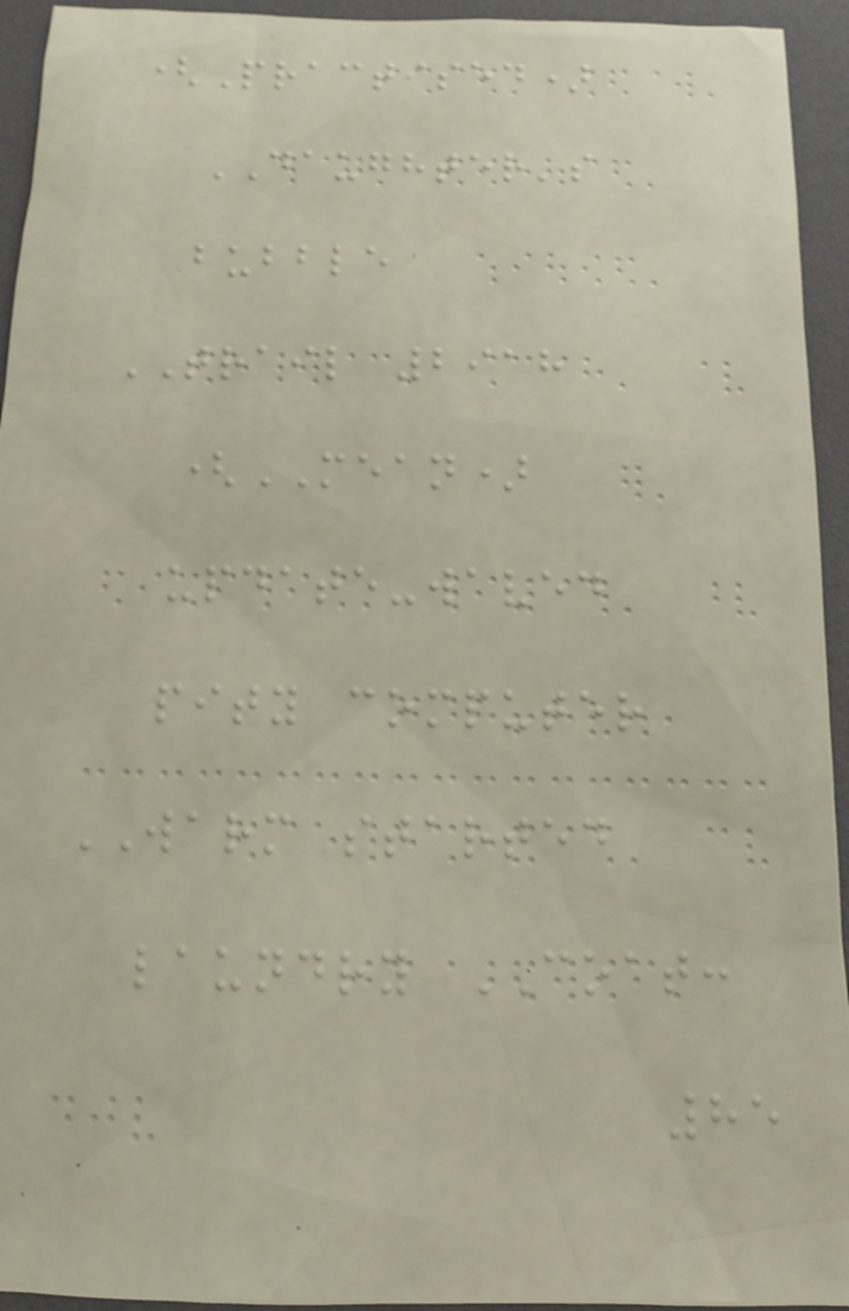(Practised)
DAUGHTER's
bubble
TRAIL 2918
(MEAN)
update-waved
pity computer
WARM started
laundry COAT:
85
